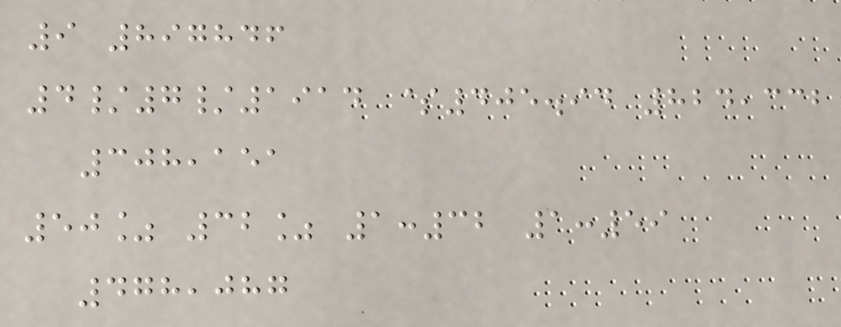9 897846
4/7/1914 $405.94 824,332
308,151
50% 32% 1:32 1:59
478,087
